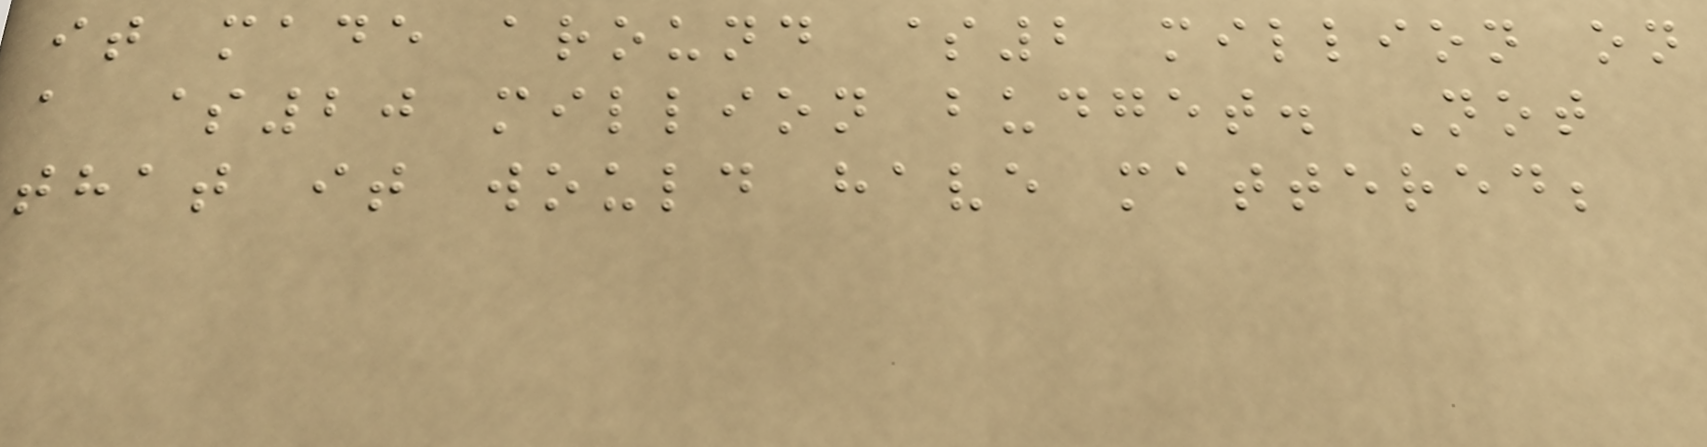it made around $2 million on
a $20 million budget. Not
that it would have mattered;
